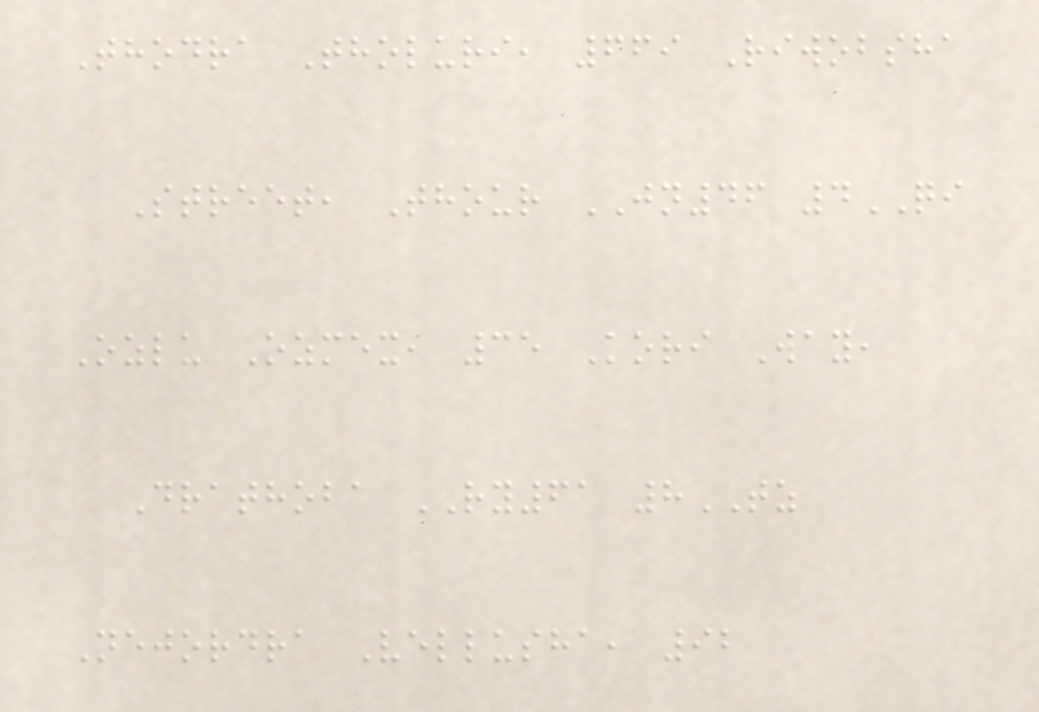Thodra Tholuri, 669 Riwobsha
Street, Thour JN46 4QI
Ozlu Ozmex, 35 Kori Way,
Drathoba RY61 8TZ
Nejordra Vellusha, 92
